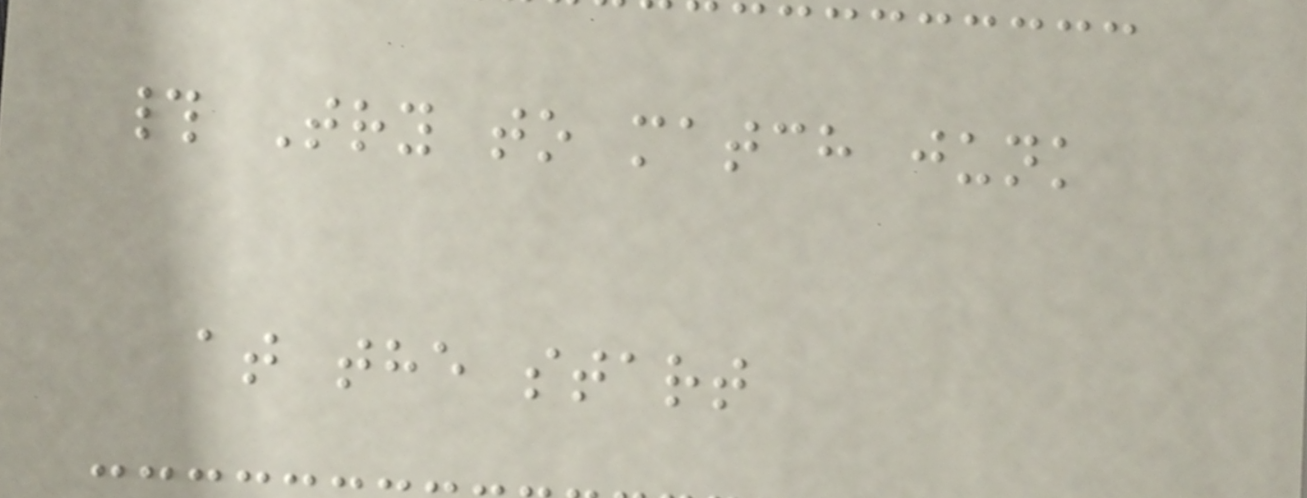# Try to match junk
at the start
